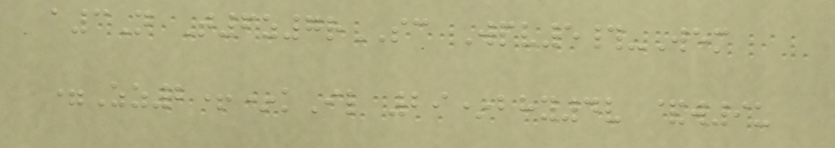a3N T6z7rSC Wpv5#-Wem
=Zz2+*kIl 29*bhy4v &w9u
